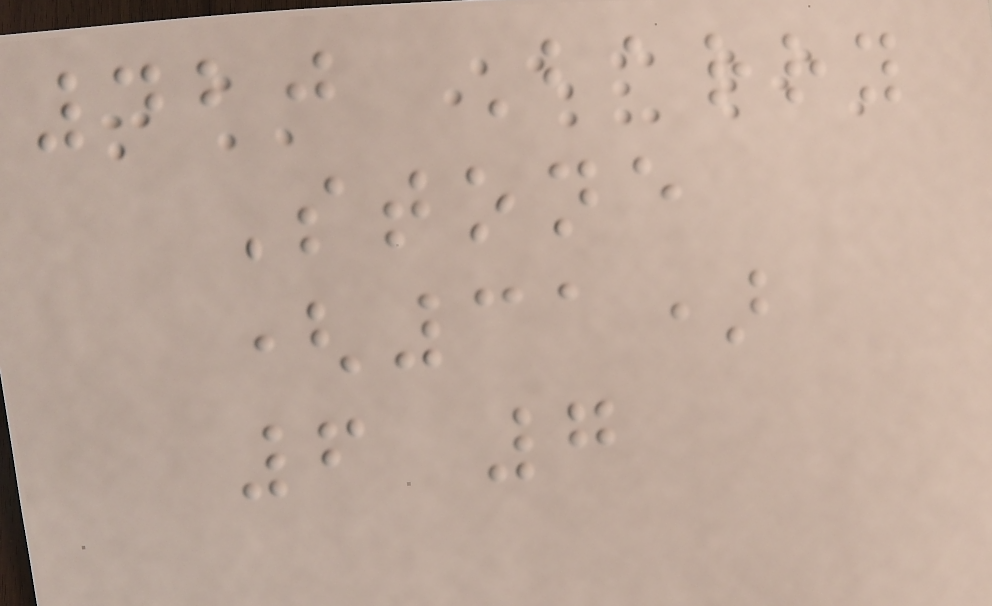420 Barry
Stone
(31)
6 7
